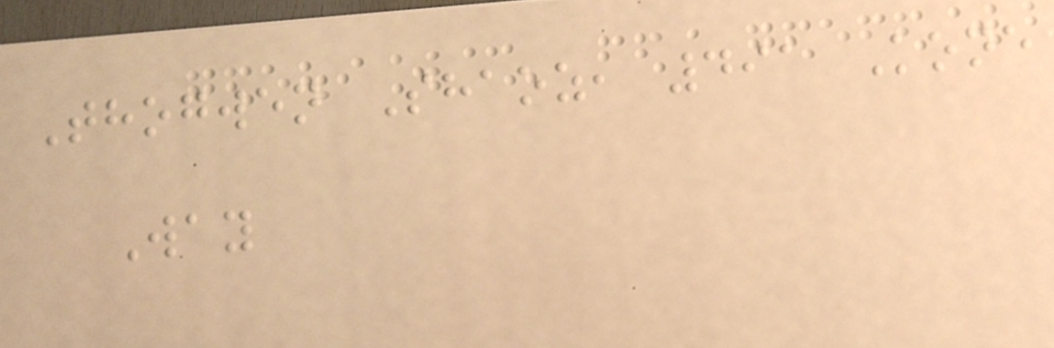Thogwen Shaoz, 491 Kone
Way
